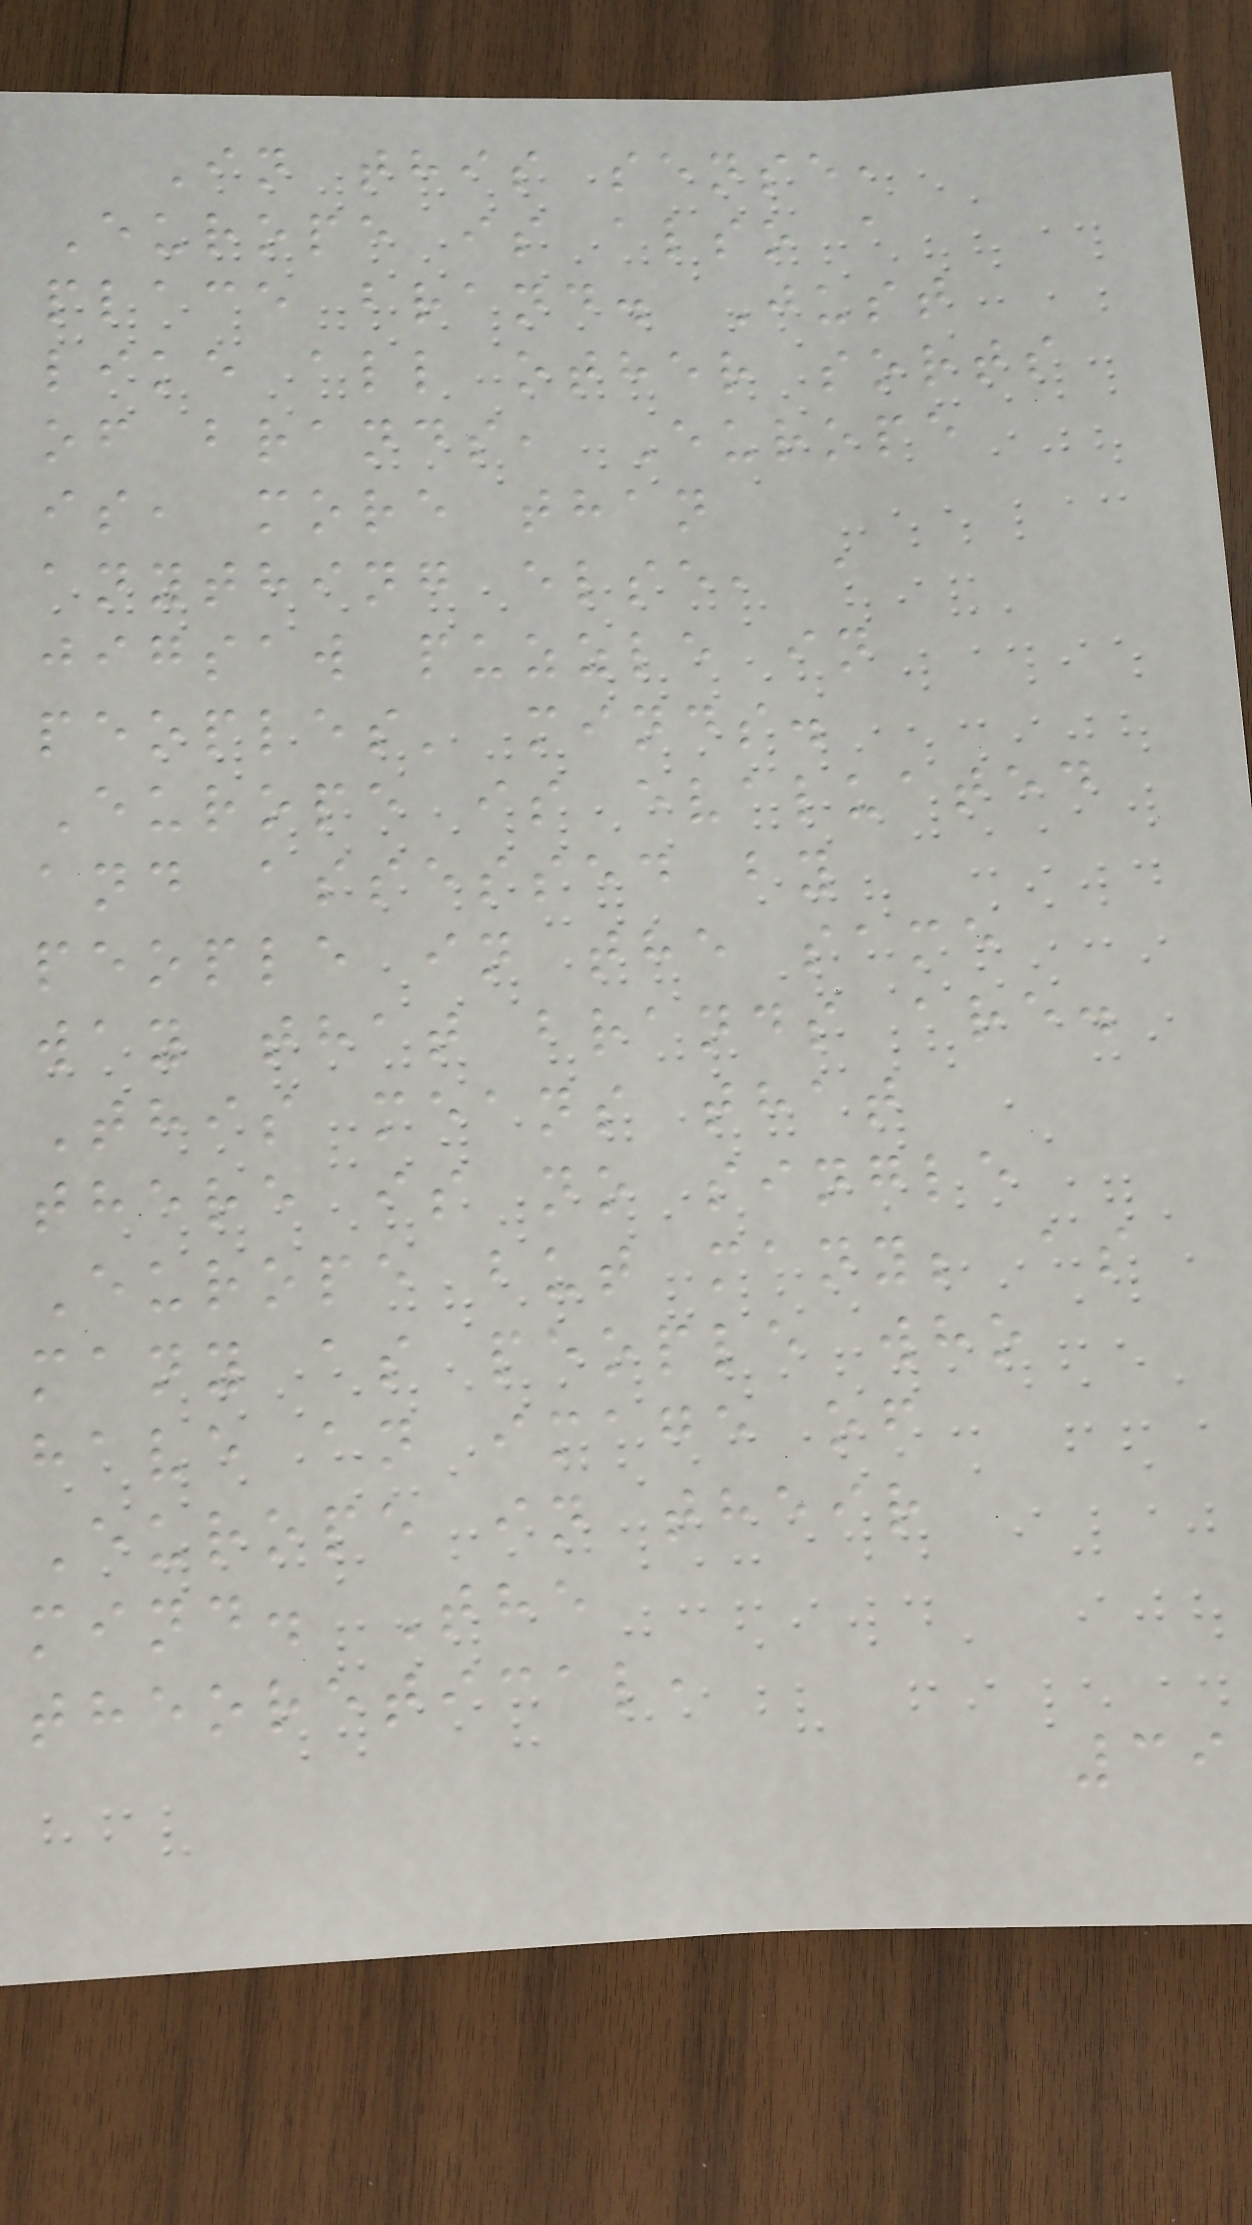In this sense,
Europe is also a
place brand. Just
like all other sorts
of brands, Europe
is, more than
anything else, a
jigsaw puzzle in
peoples' minds.
Europe is evaluated
and assessed by
people in the same
way that brands are.
This means that
there is no single
Europe but many; as
many as people who
have an image of
Europe in their
mind. The
theoretical,
39
